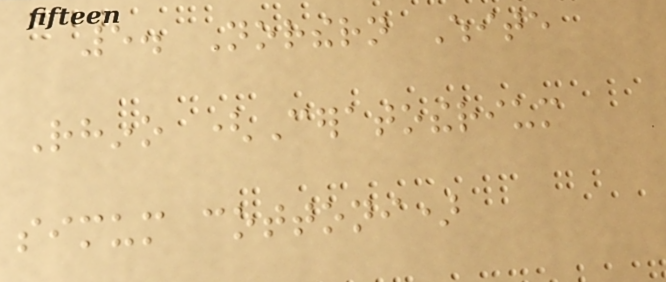5. Northern White
Rhino (Ceratotherium
simum cottoni)
